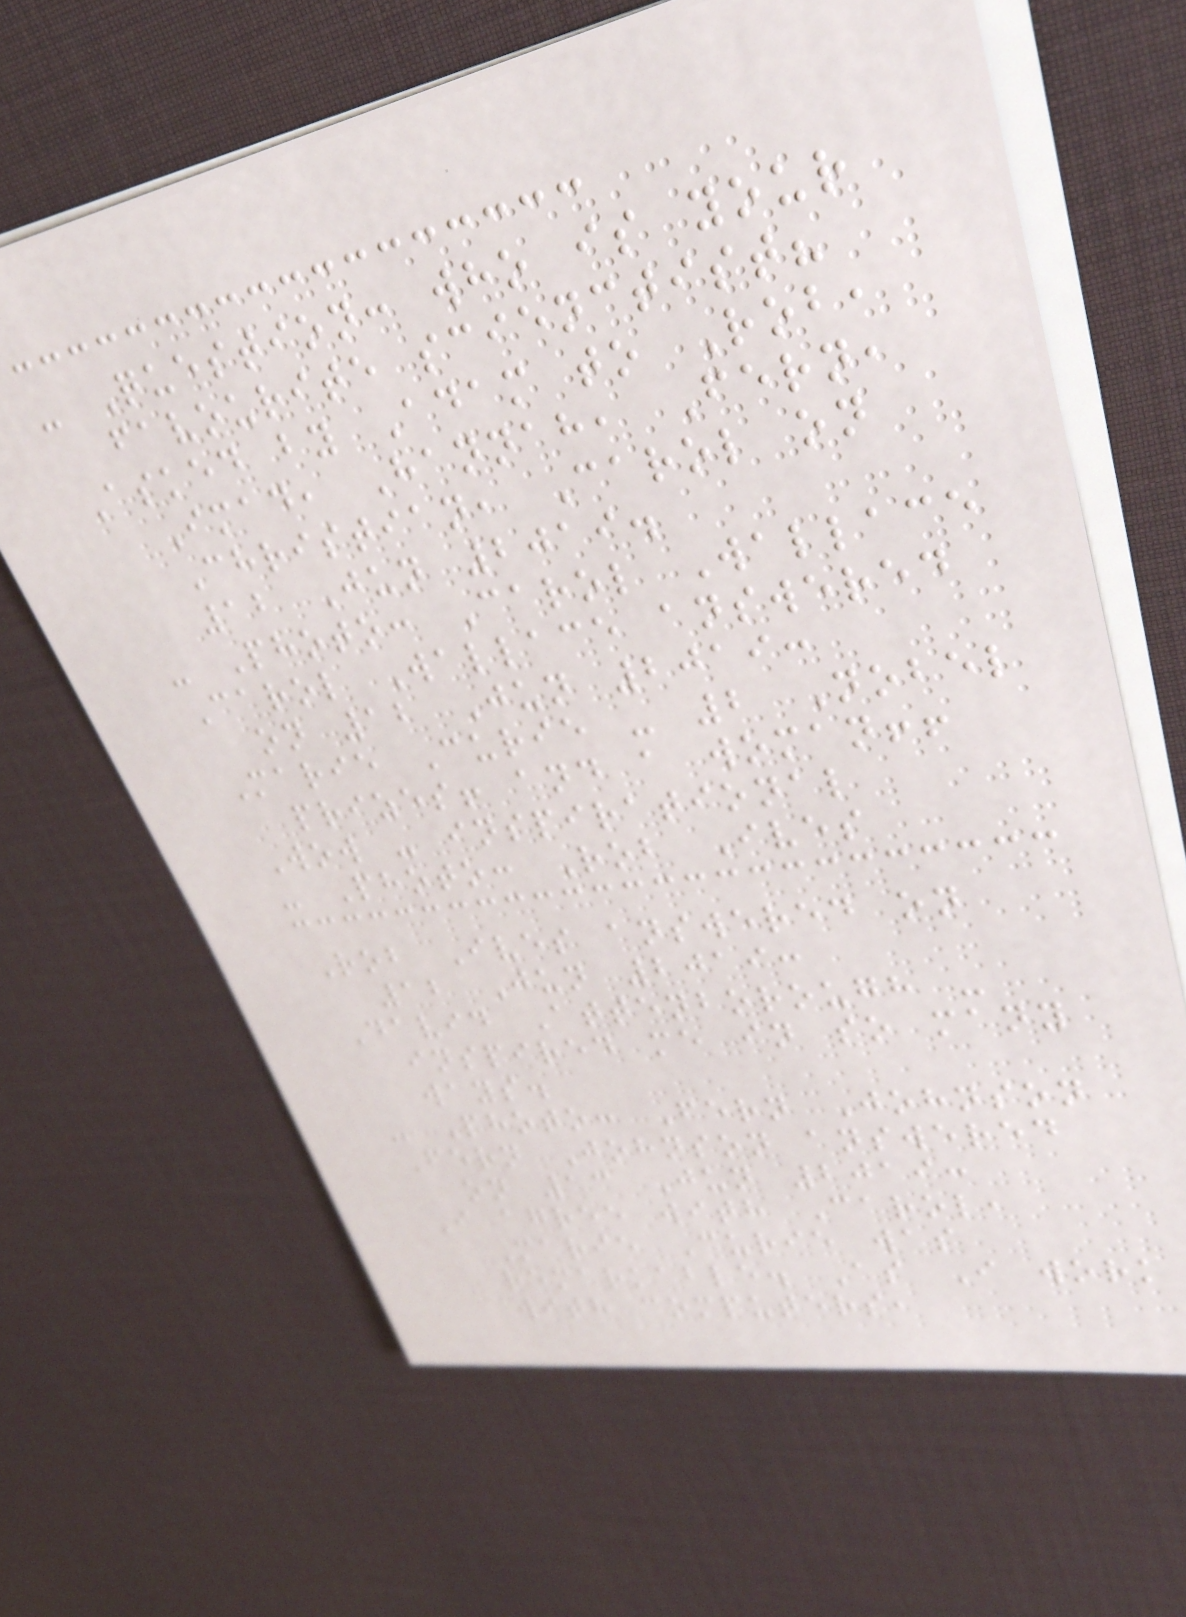- Question: who is your
favourite scienctist?
Asked by Adam to Rob,
Imad, Hannah, Fern,
Christian, Carol on
12 Jun 2019.
- Photo: Carol Wallace
Carol Wallace answered
on 12 Jun 2019:
Marie Curie - 2 Nobel
prizes! and a woman!!
Wow - inspirational
- Photo: Rob Ives
Rob Ives answered on
12 Jun 2019:
David Attenborough -
inspired me in so many
ways.
- Photo: Fern Johnson
Fern Johnson answered
on 13 Jun 2019:
I agree with Carol,
Marie Curie was
remarkable. As I work
with computers,
